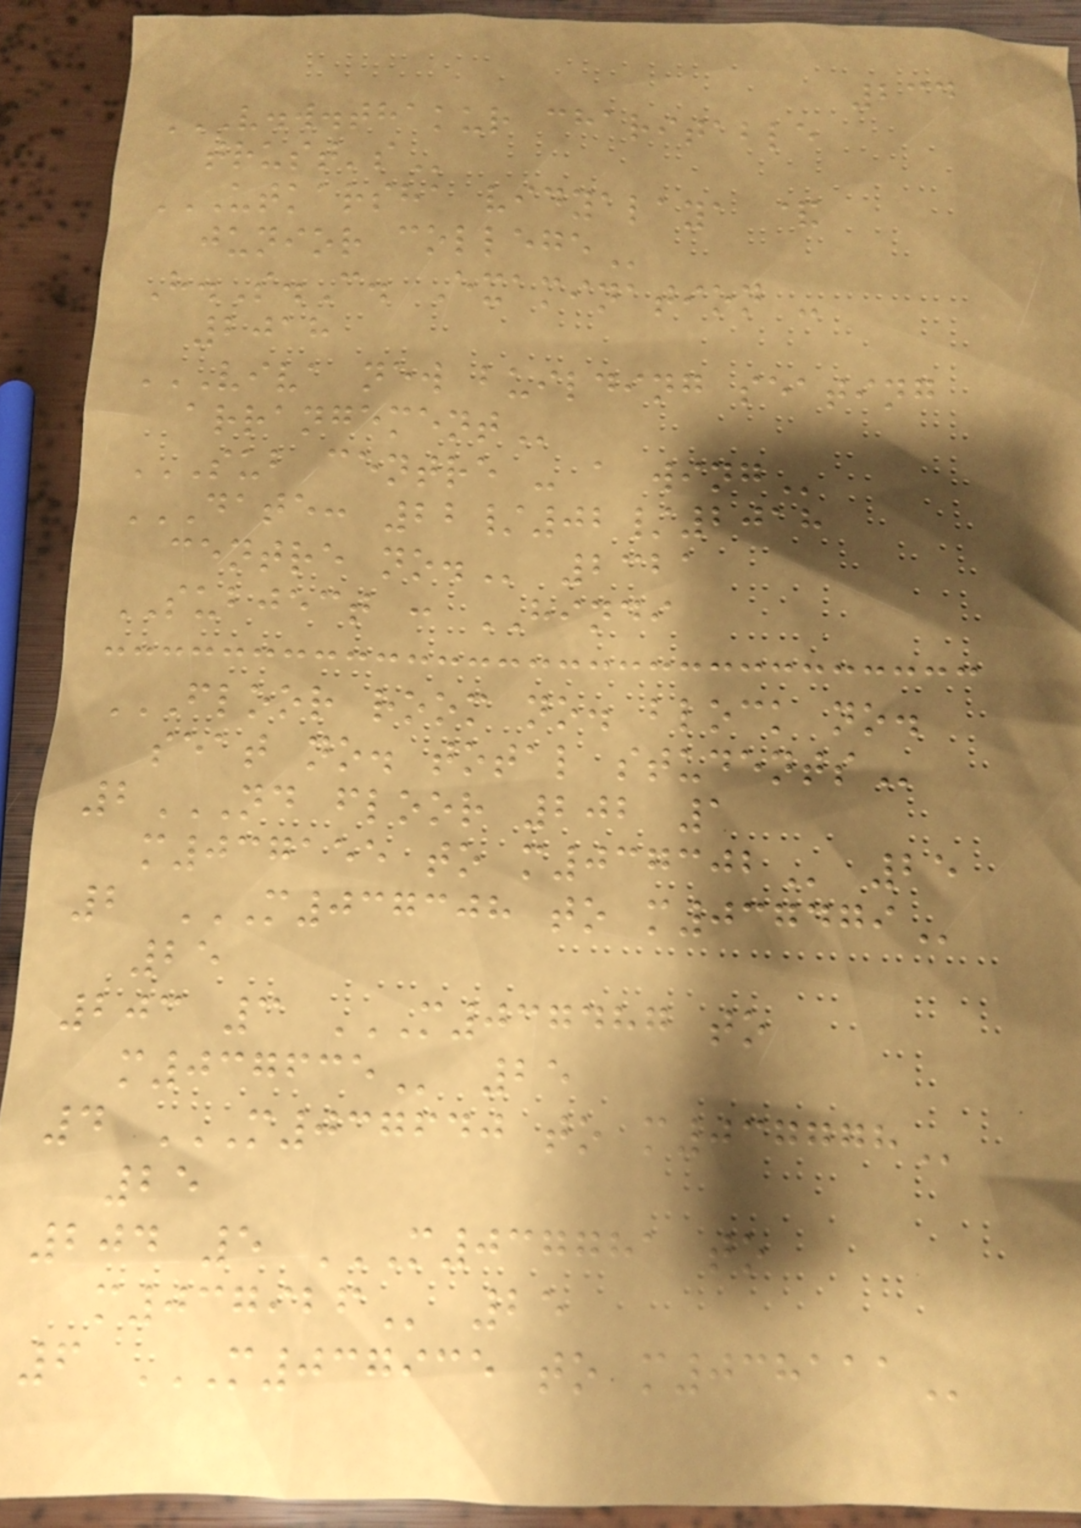234
V.W.THAKUR CHARITABLE
TRUST'S
UTKARSHA VIDYALAYA &
JUNIOR COLLEGE
H.S.C. Examination -
2018
VIVA NEW BUILDING SEATING
ARRANGEMENT
SUB CENTRE - A WING
DATE: 22/02/2018
CENTRE NO. 2321
SUBJECT : HINDI
FLOOR ROOM NO. BLOCK NO.
SEAT NO. TOTAL STUDENTS
2ND FLOOR 202 1
M037155 TO M037302 25
2 M037308 TO M037479
25
203 3 M037487 TO
M037635 25
4 M037640 TO M037778
25
204 5 M037781 TO
M037926 25
6 M037935 TO M038111
